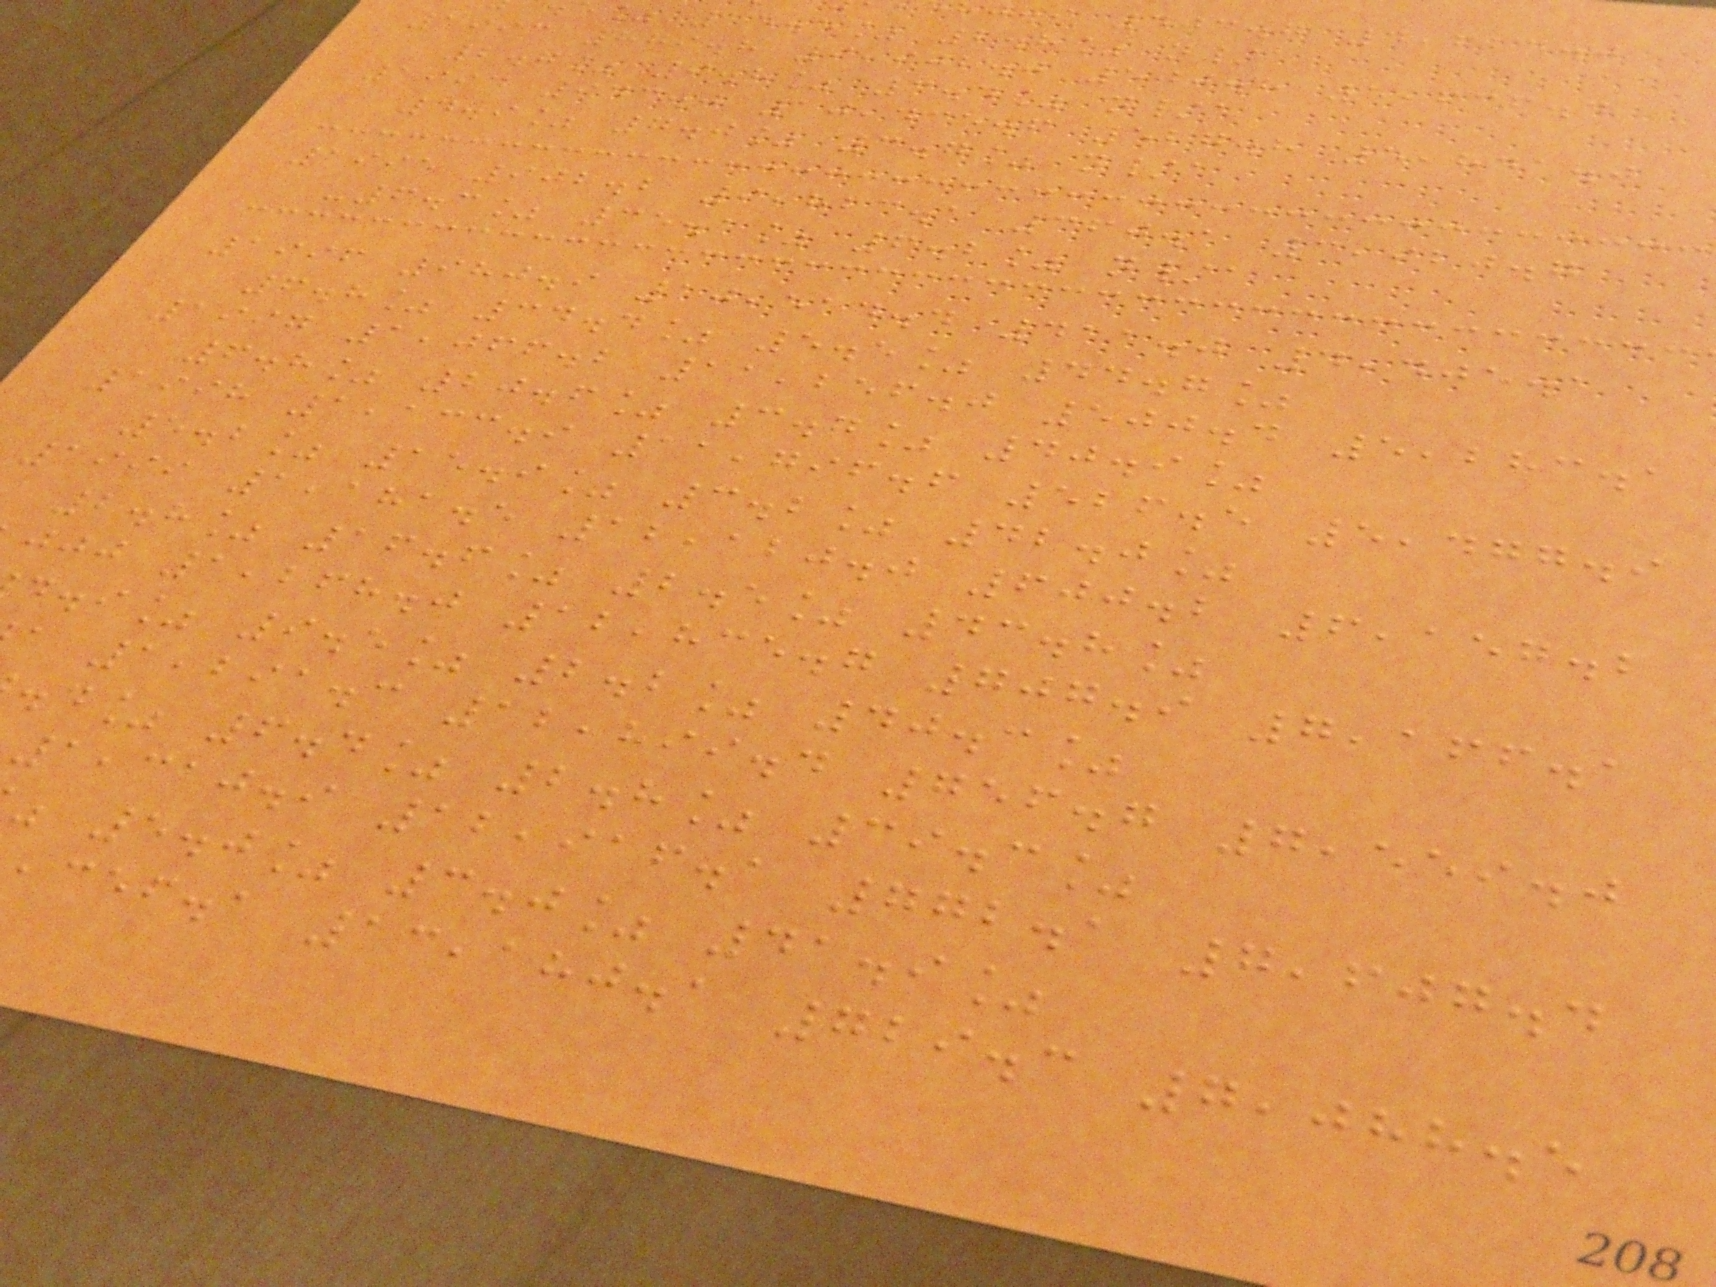j.i 403.7 4,624.0
% 15.5% 2.8% n/a
1993 879.8 9,902.0 500.8 5,636.4
2.7% 9.8% 3.4% n/a
1994 943.0 10,435.6 527.8 5,841.0
4.9% 7.0% 3.7% n/a
1995 902.2 9,823.1 360.1 3,920.7
-6.3% 35.1% 6.2% n/a
1996 980.9 10,514.4 411.0 4,405.1
6.8% 34.4% 5.5% 44.7%
1997 1,066.2 11,256.0 500.4 5,283.1
6.8% 20.6% 3.7% 40.9%
1998 1,133.9 11,796.6 526.5 5,477.9
5.2% 15.9% 3.2% 42.0%
1999 1,181.5 12,120.0 600.2 6,157.2
2.8% 16.6% 2.5% 43.8%
jjj 1,268.0 12,835.7 707.9 7,166.1
d.i% 9.5% 2.2% 40.3%
a 1,291.3 12,899.4 756.7 7,559.0
.d% 6.4% 2.8% 39.3%
1,310.9 12,916.1 772.1 7,607.4
5.0% 3.0% 41.9%
,cef.a 13,180.1 729.3 7,088.5
